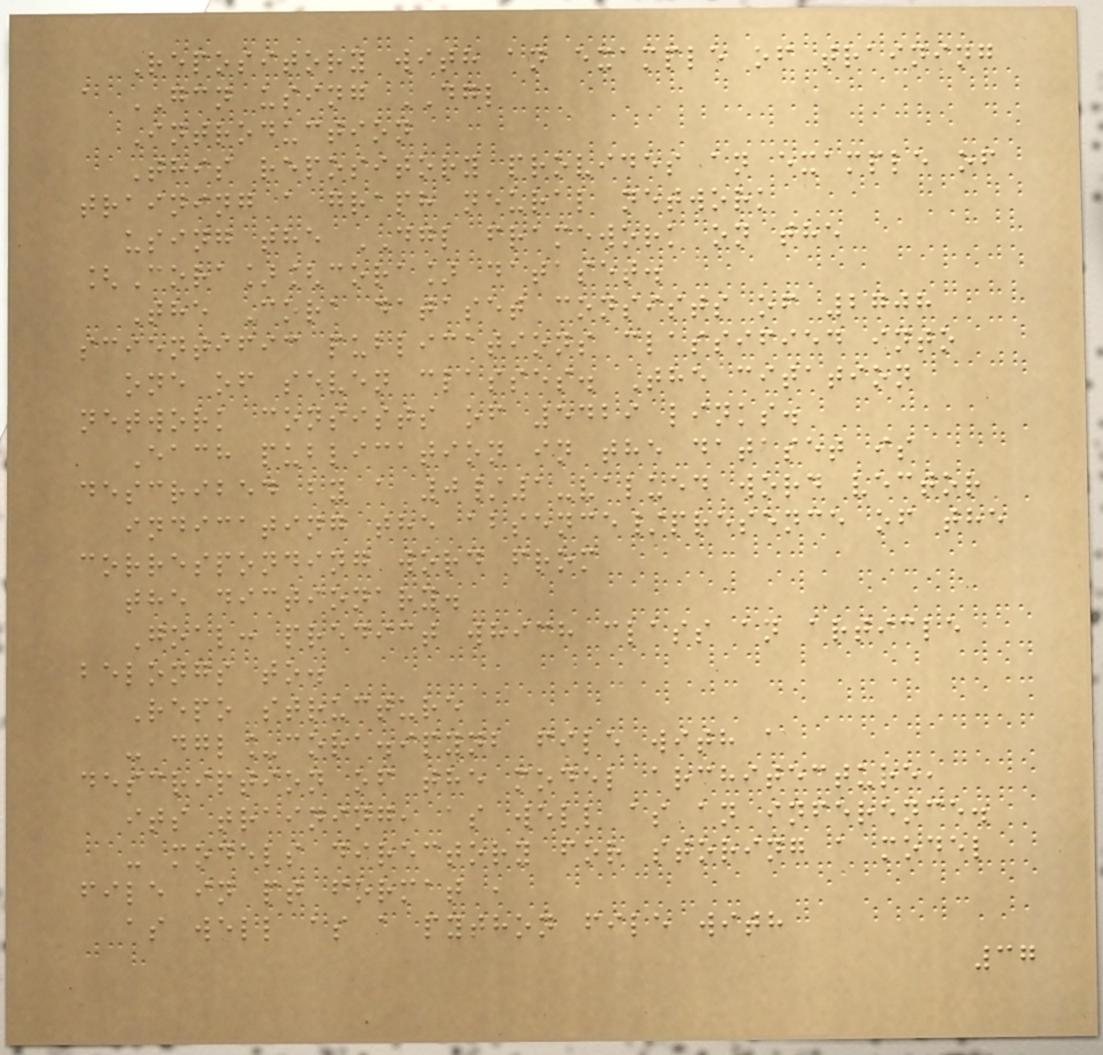Repository with an example of training
a GCN using DGL
Introduction
This repository provides an example of
training a graph neural network
using the DGL framework on the
[Cora][cora] dataset.
The Cora dataset consists of 2708
scientific publications classified into
one of seven classes. The citation
network consists of 5429 links.
Each publication in the dataset is
described by a 0/1-valued word vector
indicating the absence/presence of the
corresponding word from
the dictionary.
Goal: predict which class an article
belongs to.
Repo structure
- dgl_cora.ipynb file with a
description of the model architecture,
its training, as well as an inference.
- models directory for storing a model
file in pt format ,
as well as a python file with
37
